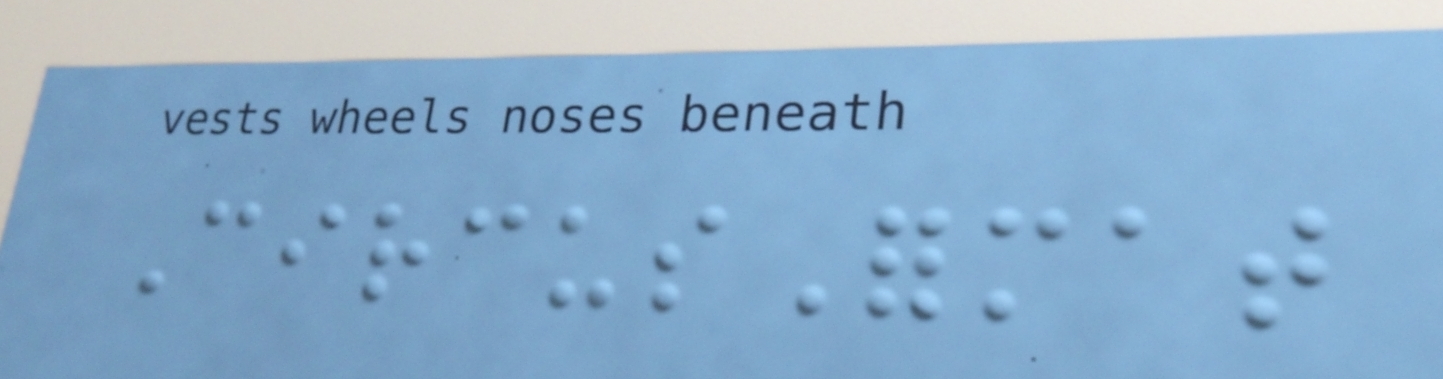CircusFormat
